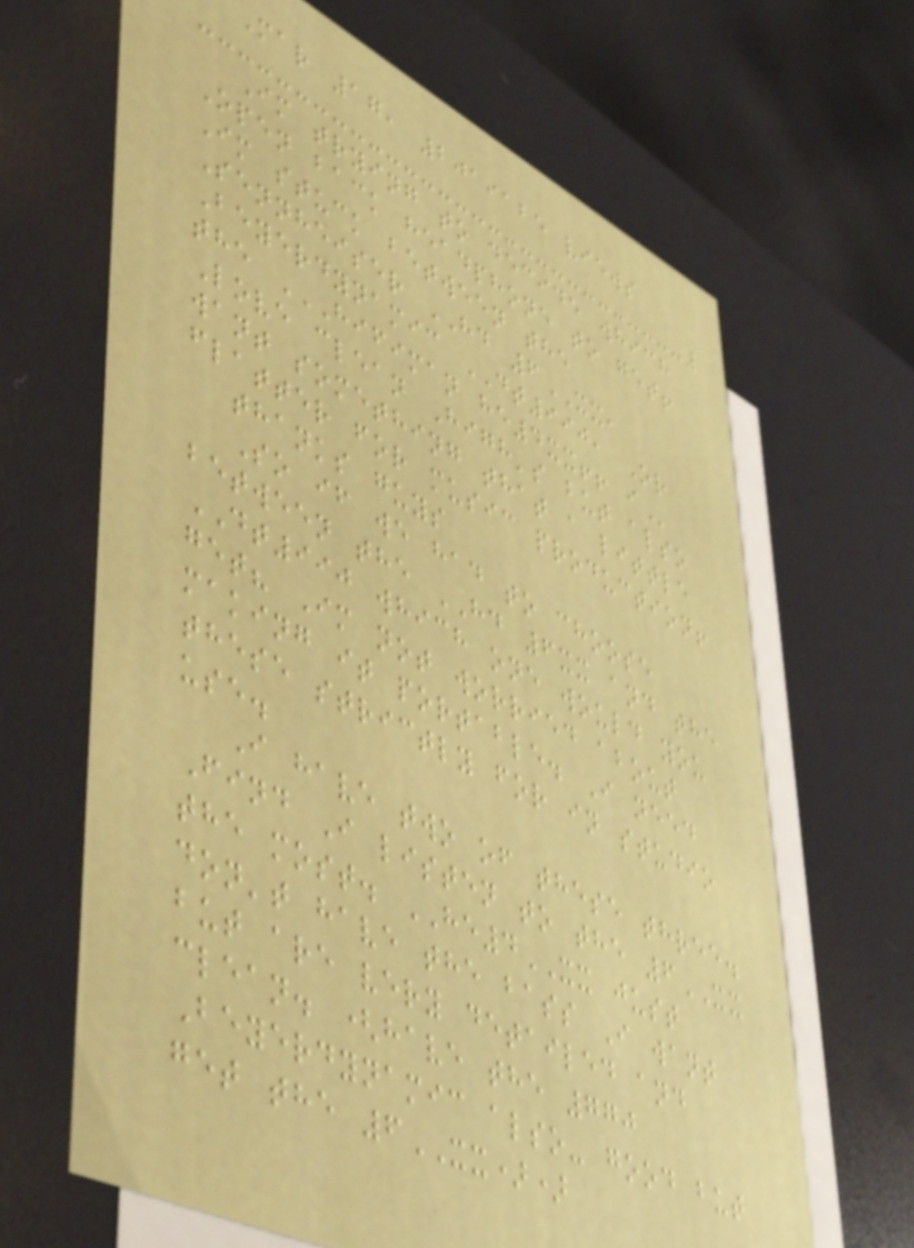Mar 17, 2019125 views
Im trying to decide which
Open back headphone to get!
Im stuck between the
Sennheiser HD 6XX,
Beyerdynamic DT990, Or
the HIFIMAN HE4XX!! I
Love clean High's but also
want something that a little
flatter for music production!
thanks guys
So if we had to choose
between the HD 6xx and the
DT990 which one would you
get? Im not worried about
making it portable. I need
these strictly for in studio
use.
I have two of these three.
Find I listen to the 6XX
the most. HE4XX just
don't have the bass I want
but are very detailed and
clean. (have the 770
Beyerdynamic also- good but
get the 6XX))
